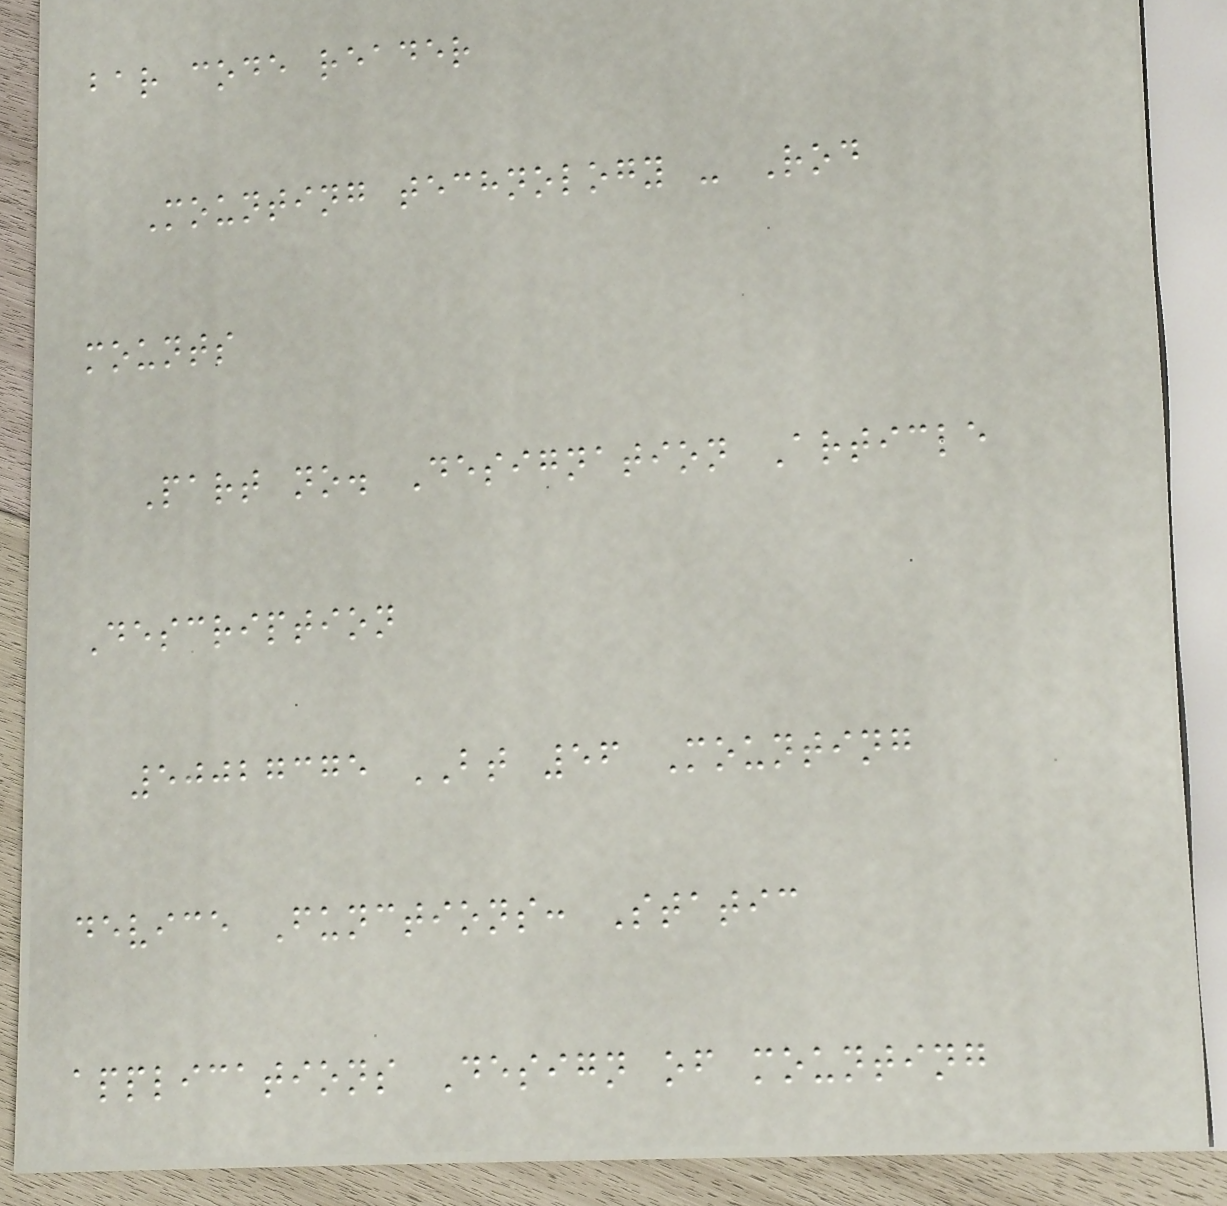bar code reader
Mounting technology - Rod
mounts
Part no. Designation Article
Description
50027375 BT 56 Mounting
device Functions: Static
applications Design of mounting
